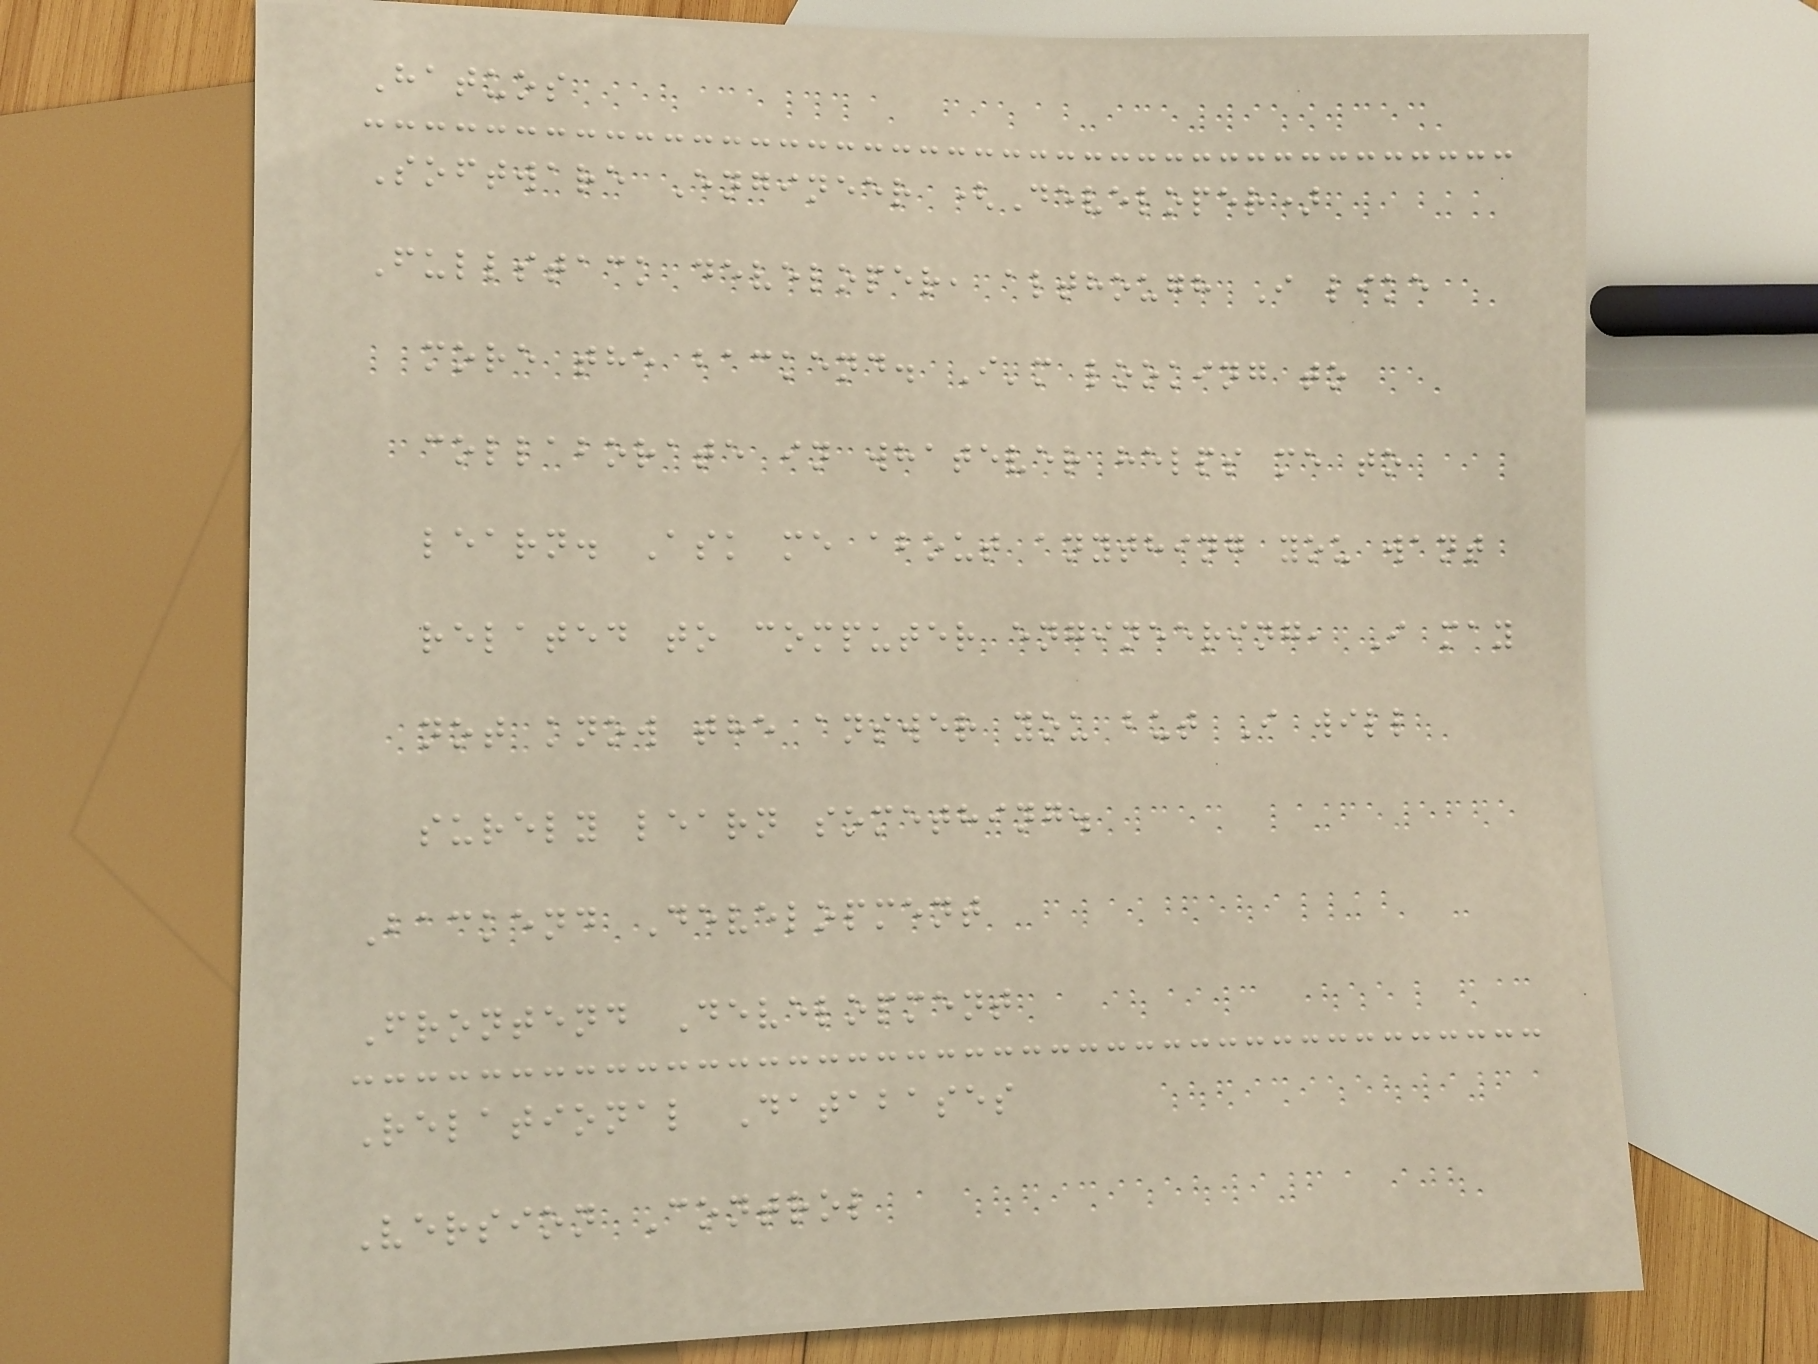Hatuos
Software Engineer (Developer)
Fullstack developer, although I like
more the backend. I'm looking to
collaborate in whatever helps me to
learn. Ask me about anything you want
related to computer engineering, I may
not know the answer you but I will
surely learn something.
Backend Development
Frontend Development
Relational Databases
Version Control
